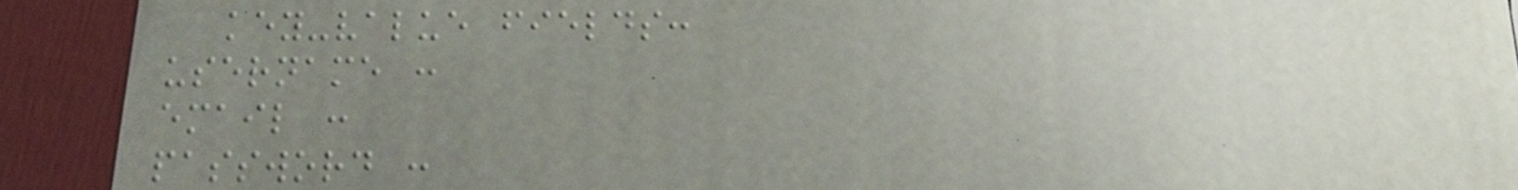key-value fields:
username :
email :
password :
